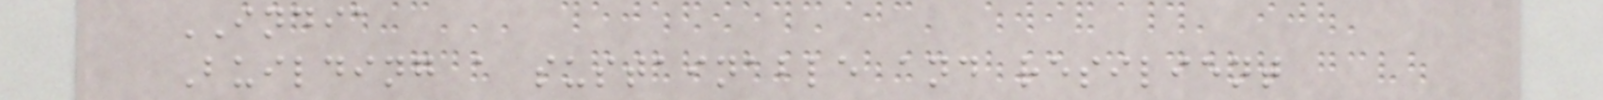INDIA
Building a sustainable and resilient
